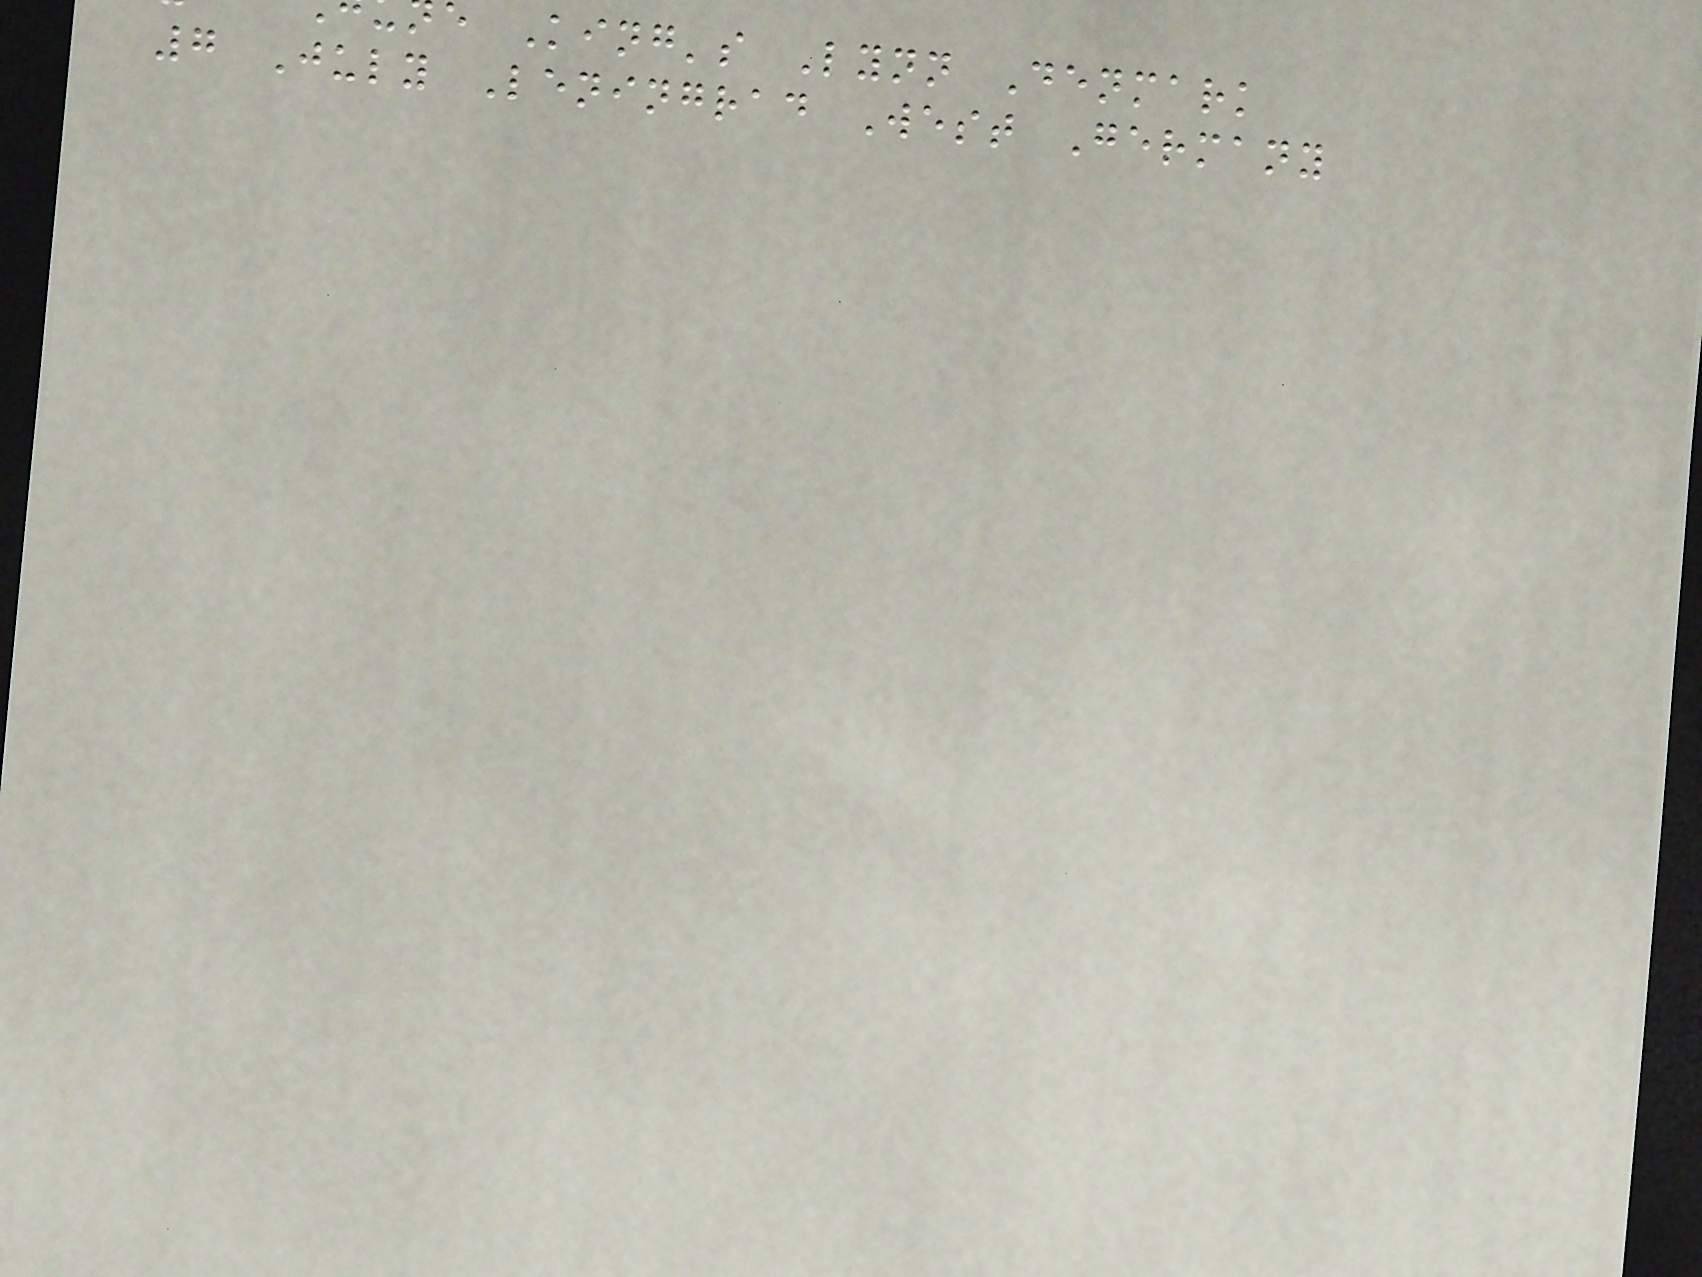e King's Lynn Denmark
7 July Leningrad West Germany
